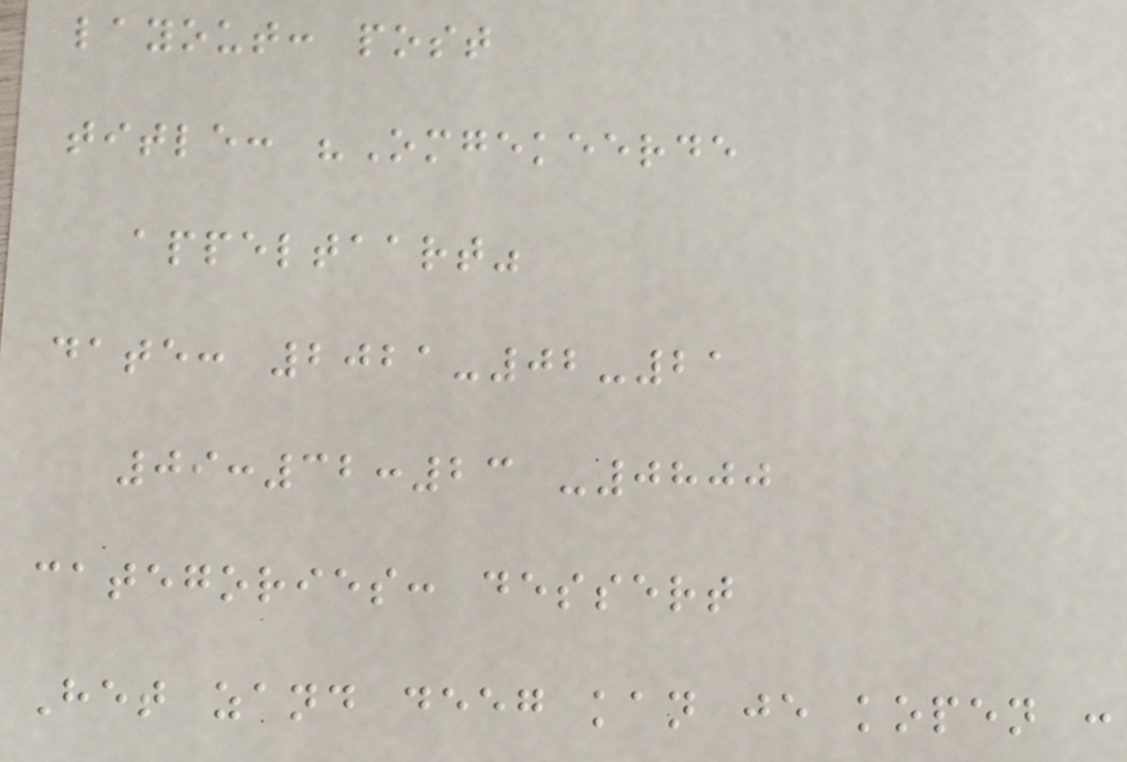layout: post
title: "Omgekeerde
appeltaart"
date: 2021-02-21
09:32:23 -0800
categories: dessert
Het zand deeg kan je kopen :
